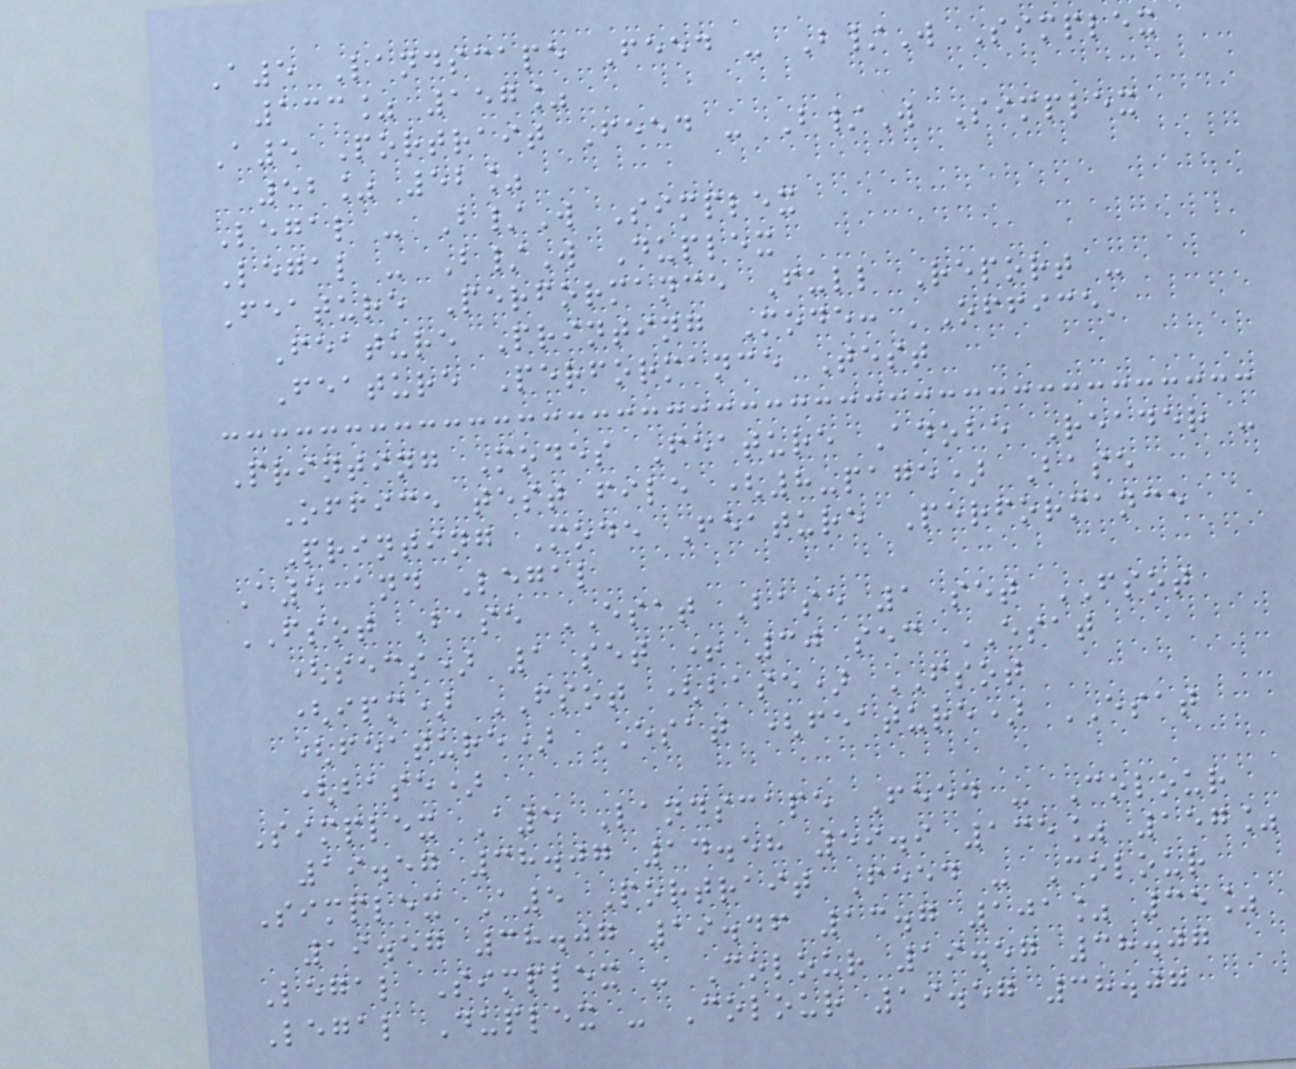A5 Landscape Feed - B/W Simplex
133% 157%
A5 Portrait Feed - B/W Simplex
52% 52%
Legal - B/W Simplex
Legal - B/W Duplex
Feature Performance Full Report -
Feature Printing Mode: 'Office'
Feature Performance Test
Printing Modes Feature Adobe Reader -
Office test file (8-page) Base
Printing Mode Feature Performance
A5 and Legal
FSOT Base ESAT Base 1 set FSOT
(secs) 1 set + 30 sec ESAT
(ipm) FSOT (base) FSOT
(feature) ESAT (feature) ESAT
(base)
Simplex A5 Landscape Feed - Colour
19.57 38.07 14.58 59.9 135% 157%
Simplex A5 Portrait Feed - Colour
19.57 38.07 19.46 13.7 101% 35%
Legal Simplex - Colour 19.57 38.07
Legal Duplex - Colour 19.57 38.07
